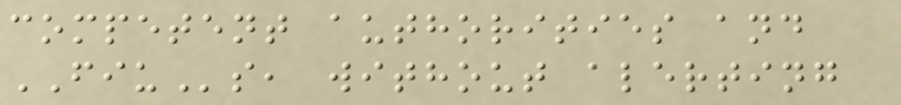competent authorities and
FIUs, without alerting
